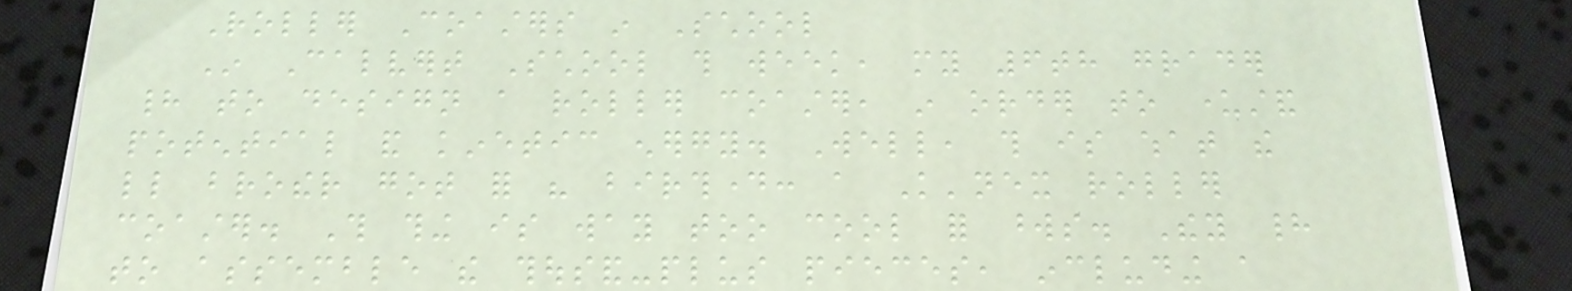Roller Coasters in School
In Calvert School this week, my 6th grader
had to design a roller coaster, in order to understand
potential and kinetic energy. Well, this is what the
little brother got for his birthday: a K'nex roller
coaster. This thing is way too cool for words. They had
to assemble the thousand-plus pieces, including a
